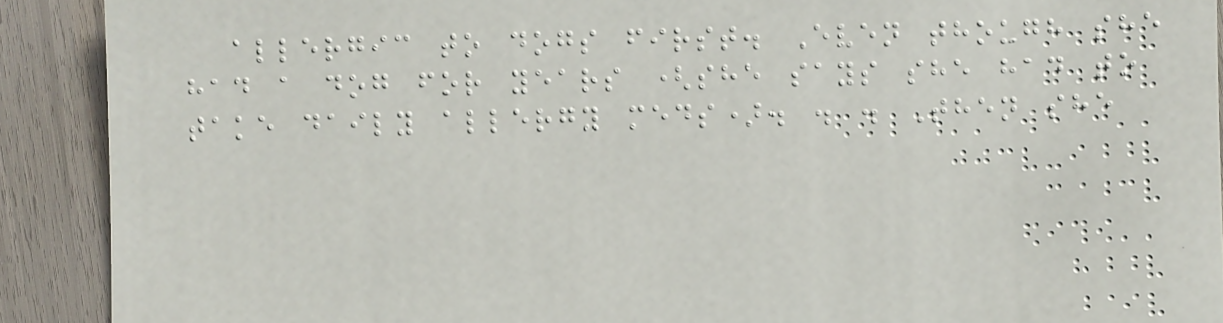allergic to dogs first. Even though she
had a dog for years (she says she had to
take daily allergy meds). . . Then she
